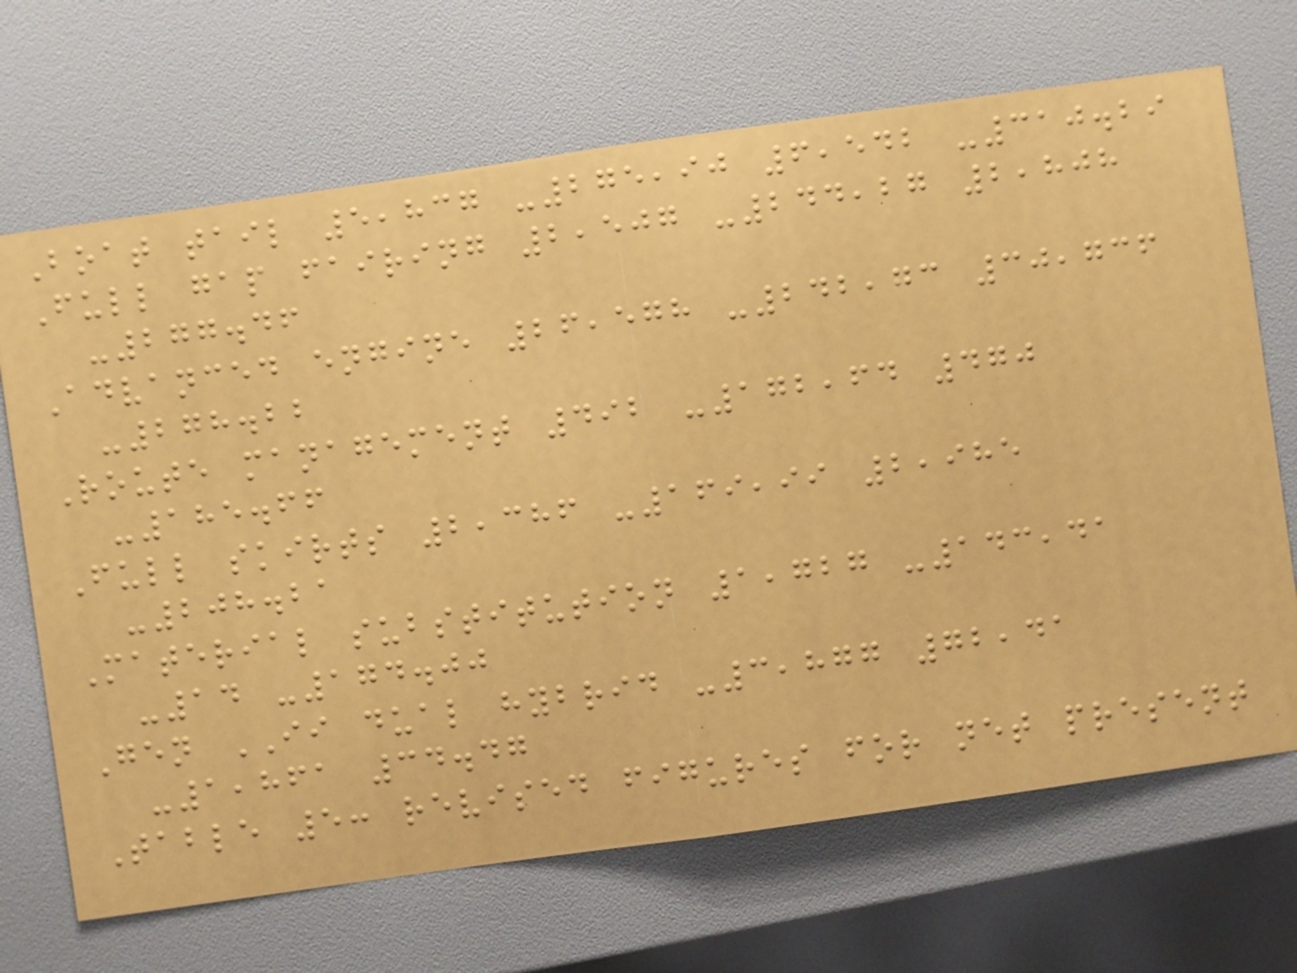Boat tail 5,837 -275,90 6,542 -310.29
Full gap fairing 2,507 -244,27 2,808
-277.46
Advanced engine 26,578 -242,73 30,736
-278.22
Route management 492 -172,64 470
-185.66
Full skirts 2,386 -169,99 2,985
-208.21
Material substitution 1,727 -143,41
-14 -174.00
Gen II dual hybrid -3,877 72,41
-1,861 34.47
Table 5: revised figures for net present
